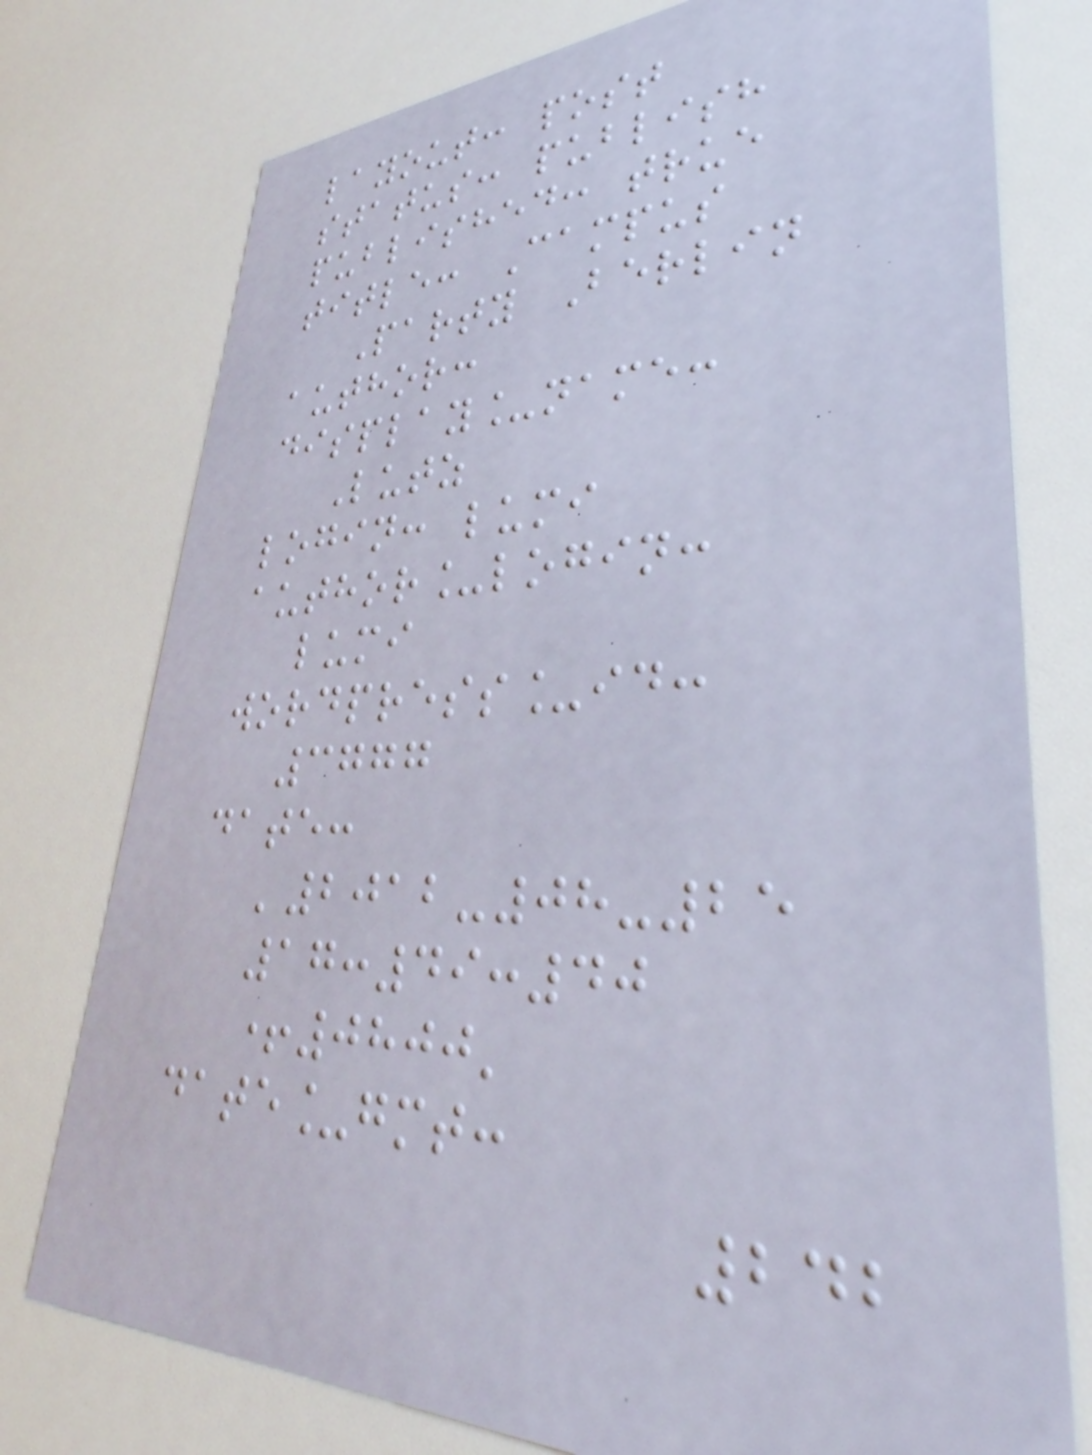layout: post
status: publish
published: true
title: Campus
Party Berlin
author:
display_name:
Lutz
login: lumi
author_login:
lumi
wordpress_id:
3777
date:
'2012-08-25
17:49:40
+0800'
date_gmt:
242
